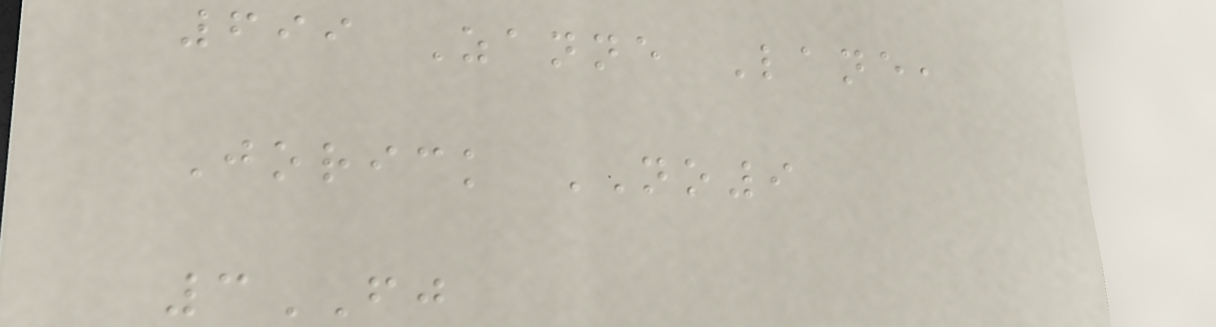699 Zanne Lane,
Jorick NO9
3FJ
